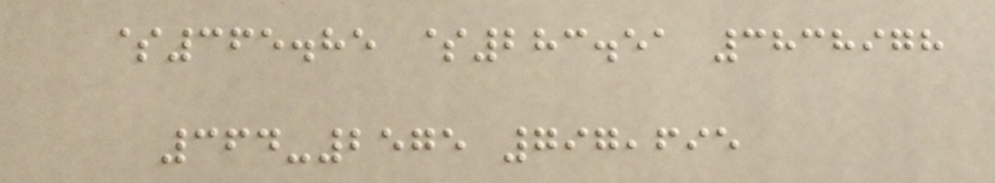$365.85 $283.51 3838978
364-2575 797,695
